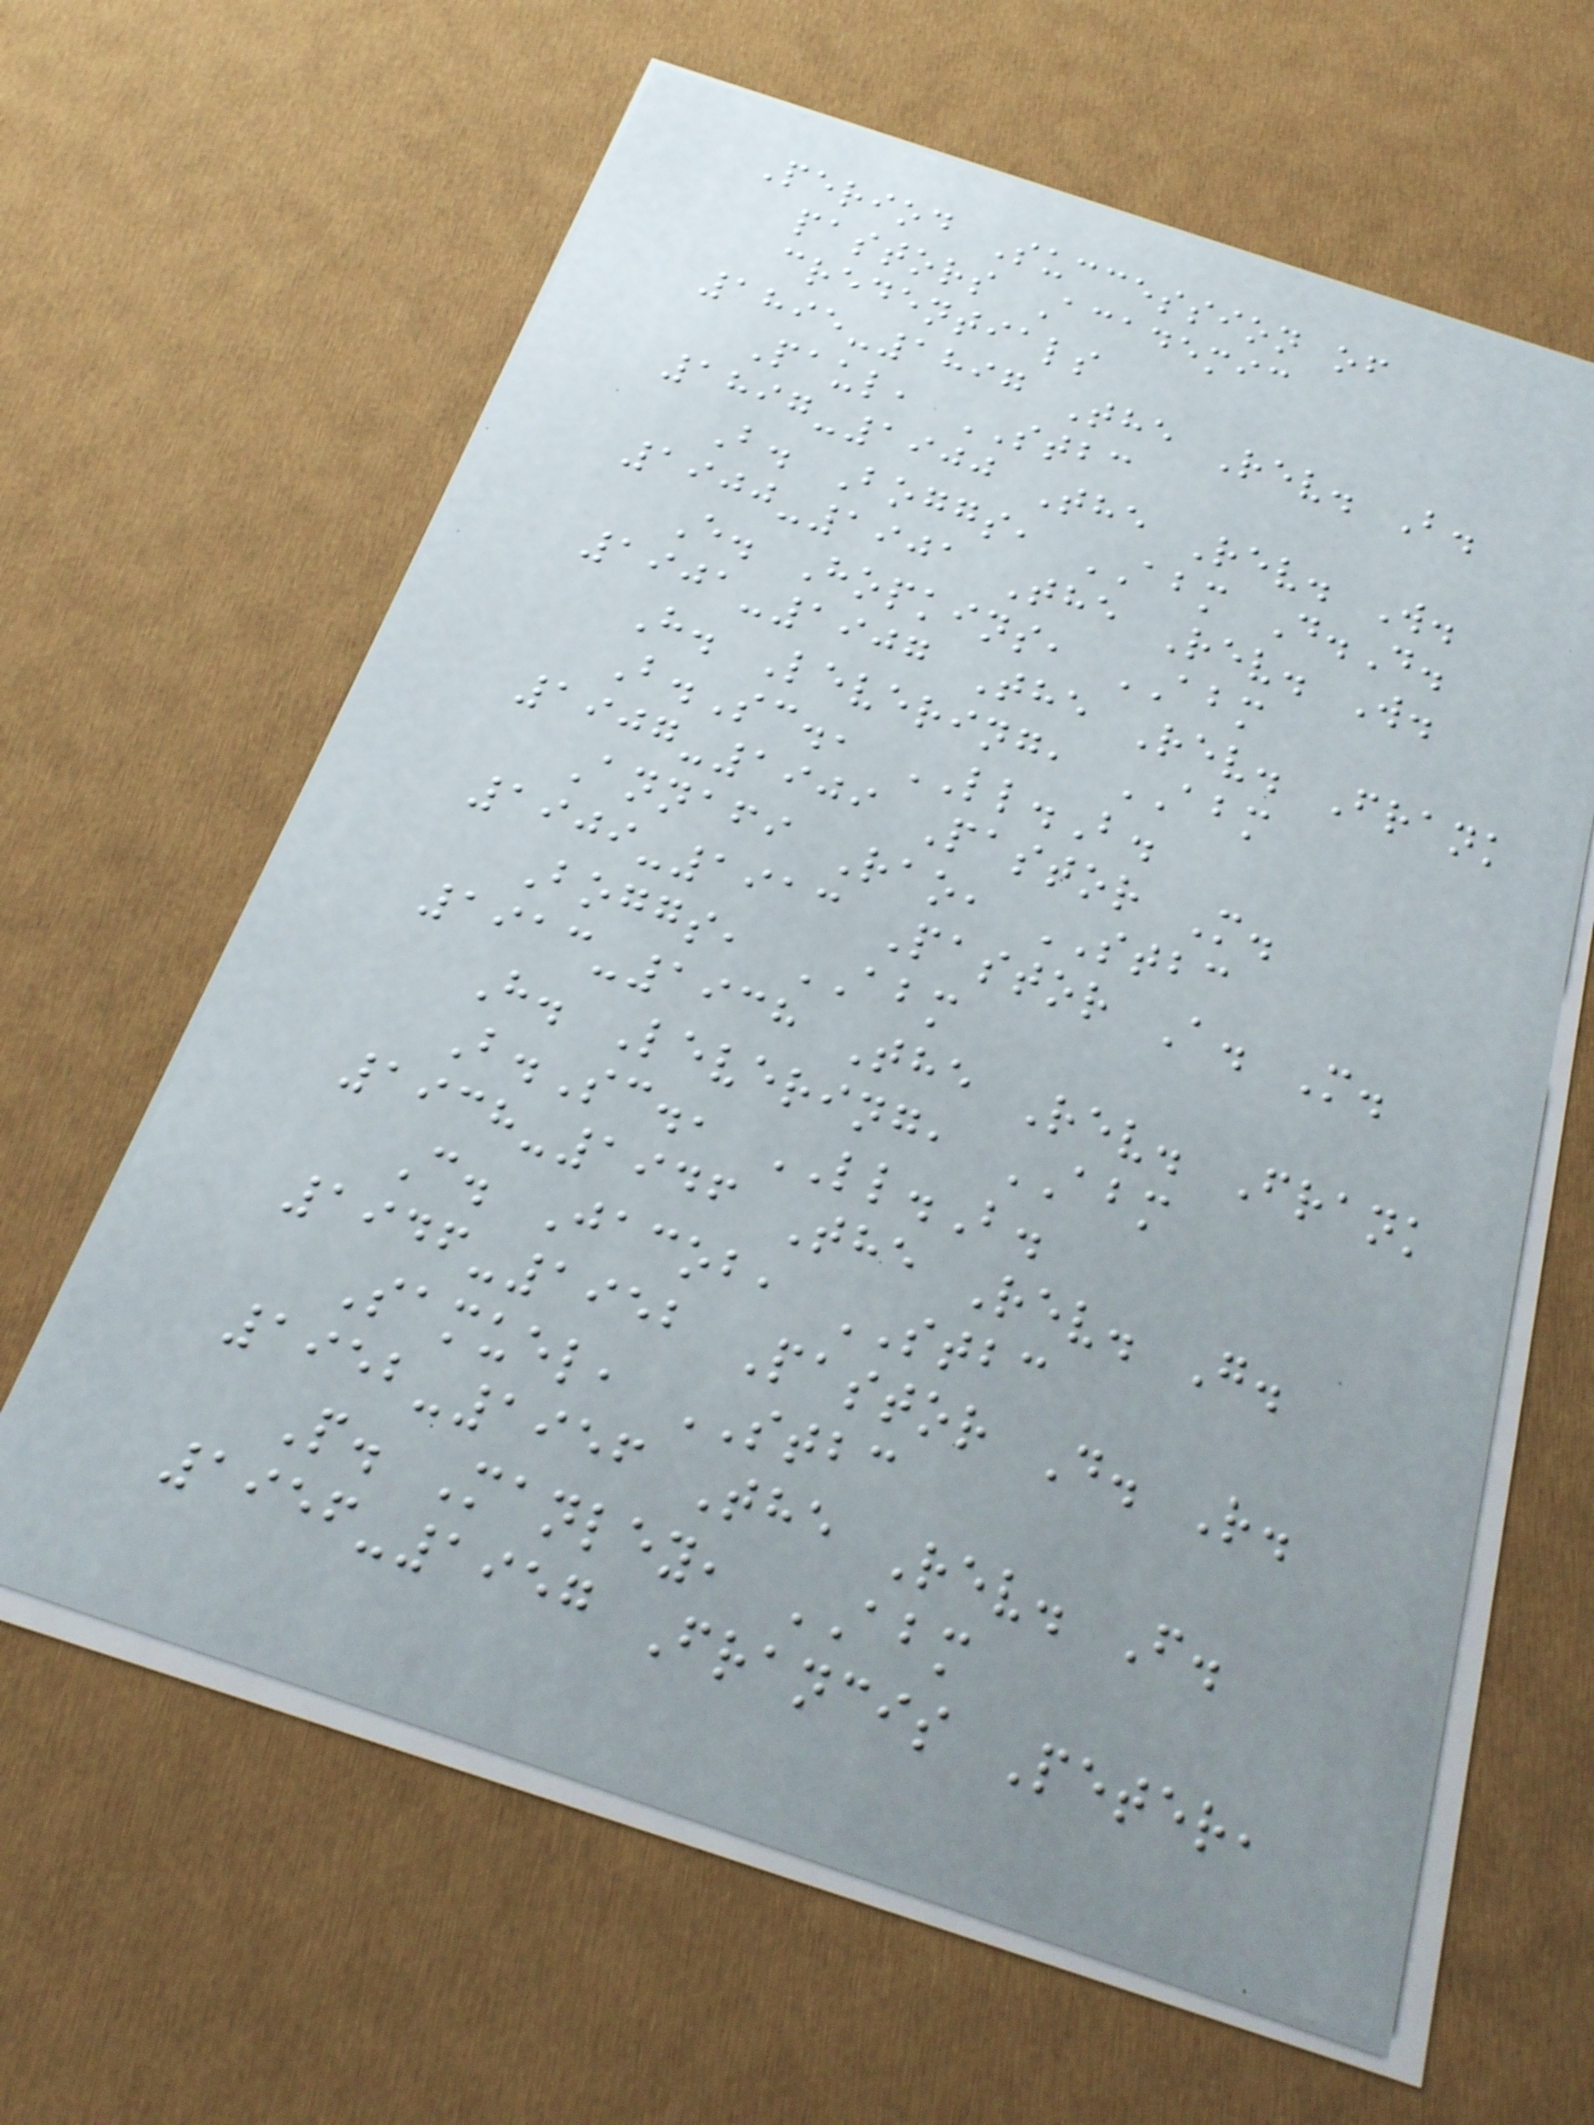Period Succession of
pastors Academic
credentials
1895-1897 The Rev. B.
Paul, STBC
1897-1900 The Rev. W.
B. Boggs, ABM D.D.
1900-1901 The Rev. W.
E. Hopkins, ABM
1901-1907 The Rev. Frank
H. Levering, ABM
B.Sc., LL.B.
1907-1909 Pastor M.
Annafi Rao, STBC
1909-1913 Pastor A. M.
Boggs, ABM
1913-1938 The Rev. Frank
H. Levering, ABM
B.Sc., LL.B.
1938-1946 The Rev. G.
C. Jacob, STBC
1946-1952 Pastor D. R.
Samuel, STBC
1952-1956 The Rev. F.
P. Manley, ABM
1956-1957 Francis Peter,
